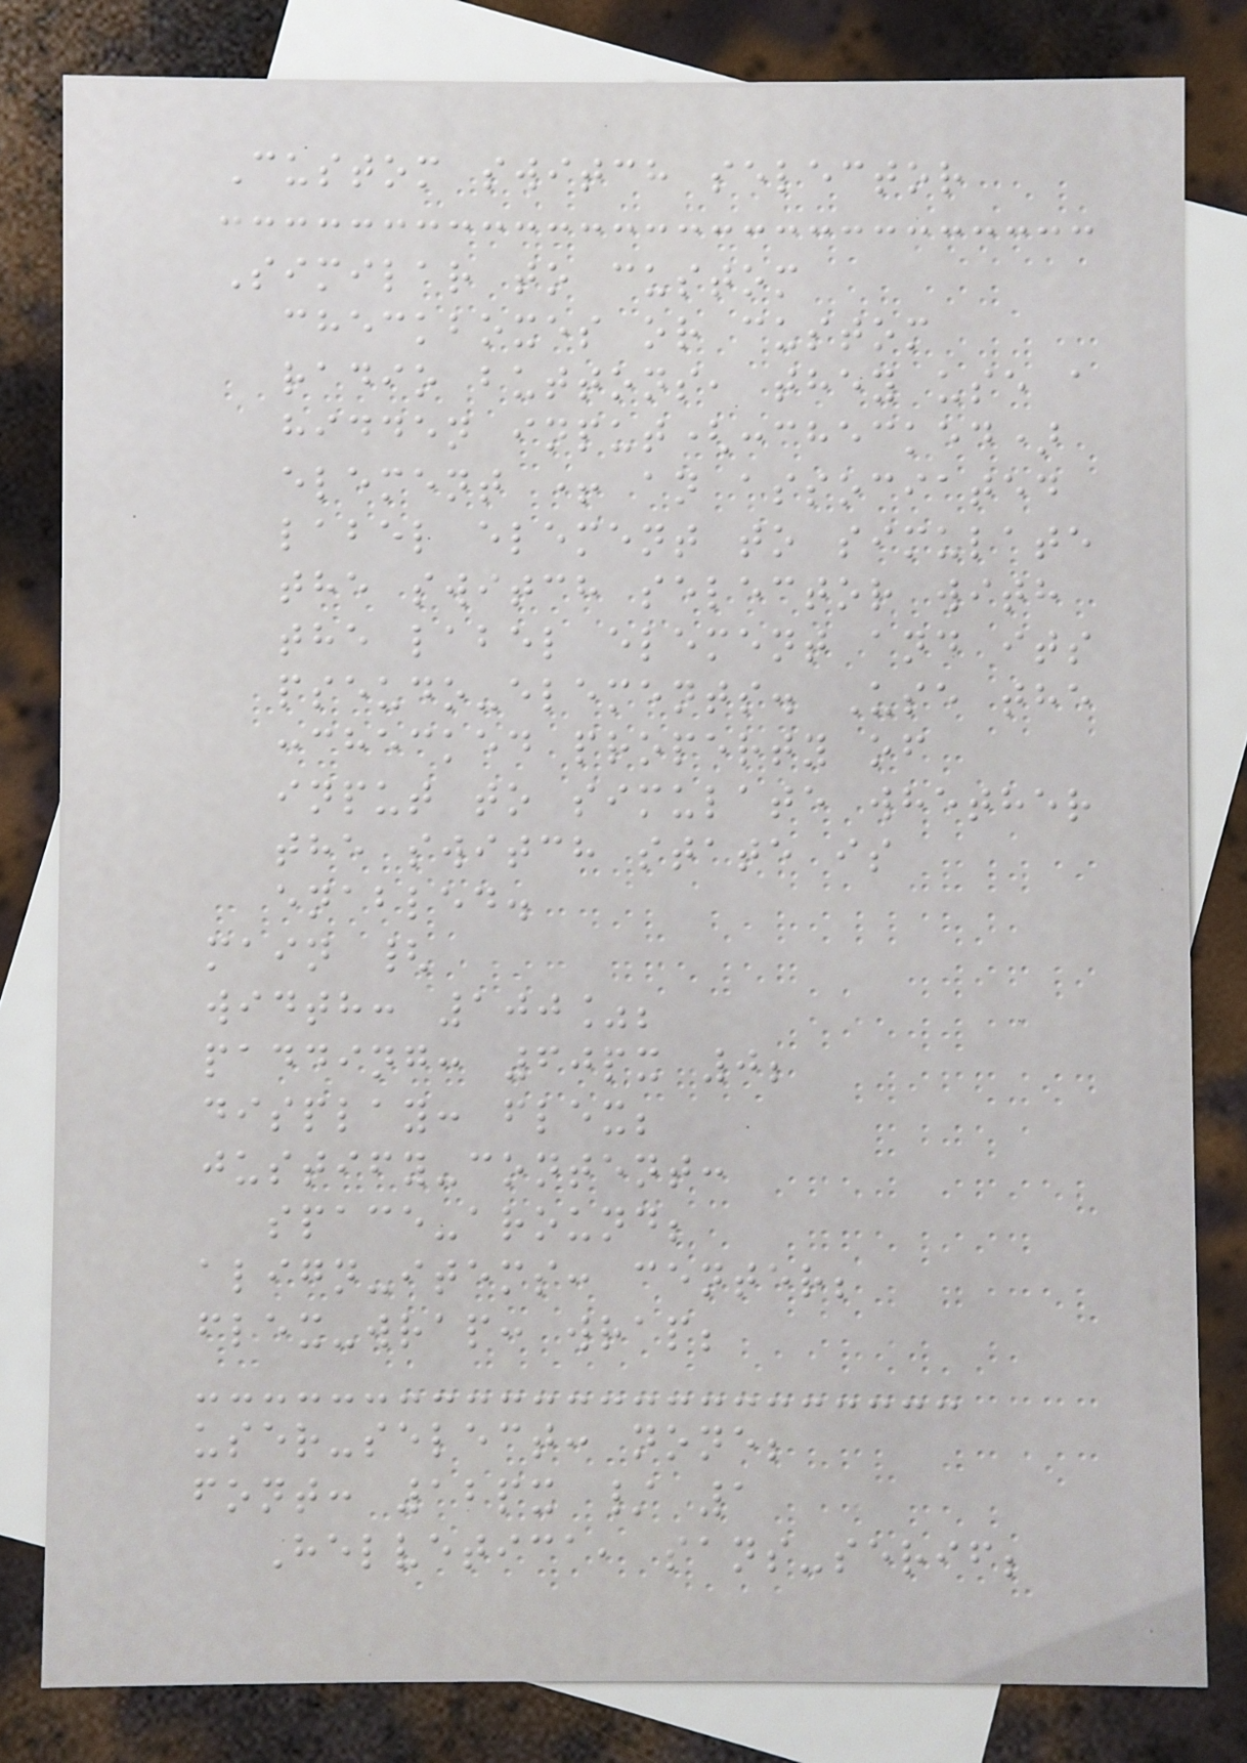Custom switch selector
Similar to custom
checkboxes or custom
radio buttons, they use a
hidden input(:checked)
element + an associated
label element to simulate
the switch selector with
the label element and its
pseudo-elements. Use the
:checked property of
input to simulate whether
the switch state is
enabled.
main {
width: 100%;
padding: 60px 0;
display: flex;
justify-content:
space-around;
align-items: center;
flex-wrap: wrap;
user-select: none;
font: 12px / 1
Helvetica, sans-serif;
